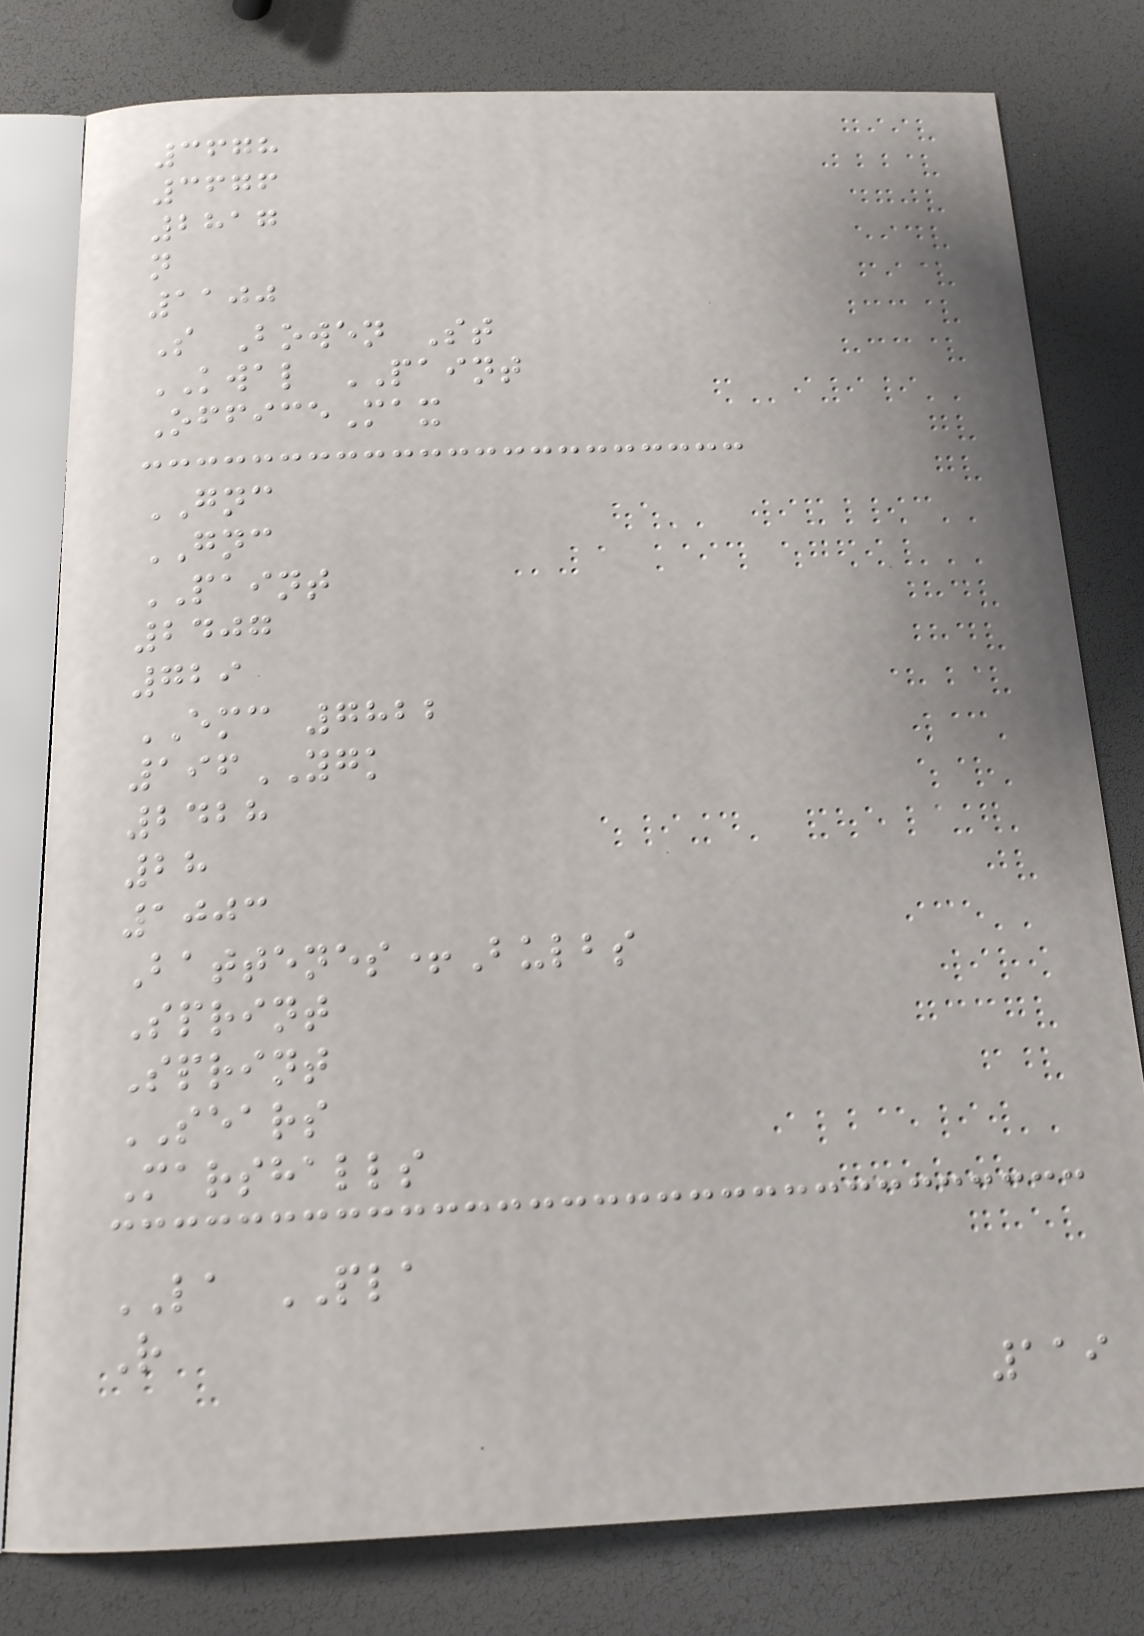3678
3676
2817
n
1100
S Bowen St
KWAL PAINT
OfficeMax
GNC
GNC
PAINT
2407
729
EMC 7822
196YGK
2428
28
1003
Battenes+Bulbs
Sprint
Sprint
SEARS
Marshalls
LA PLA
R
119
